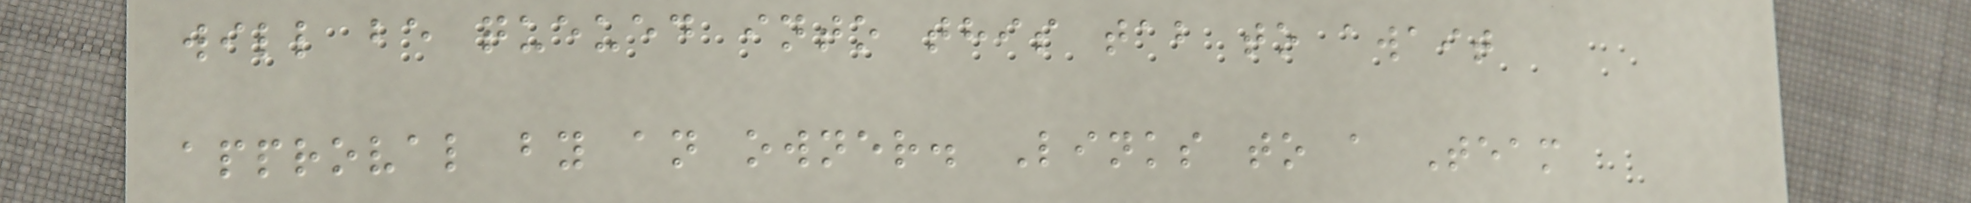will be queued into this tab to await
approval by an owner. Links to a Team
